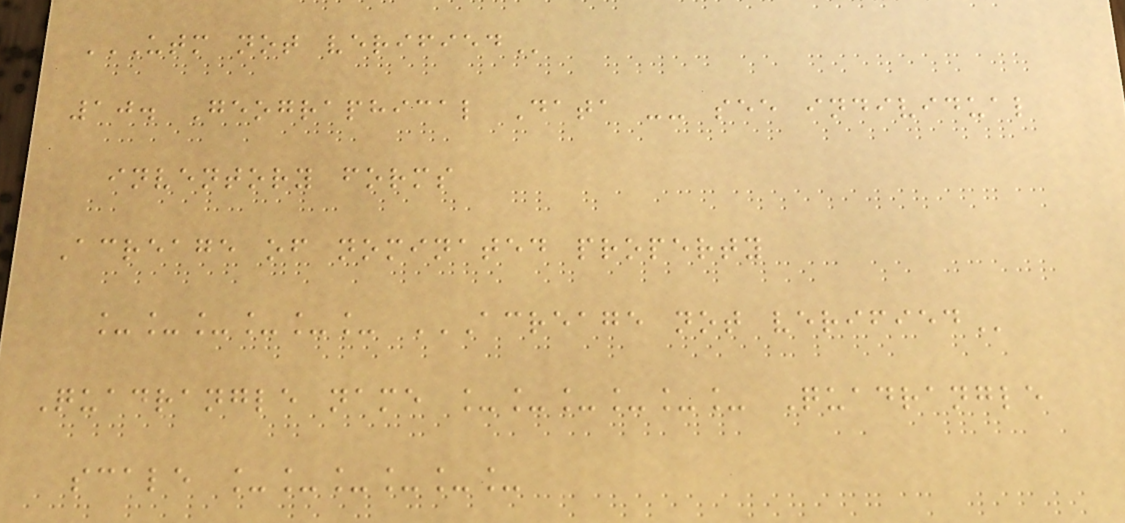UTM NOT VERIFIED
10. Geographical Data -- see individual
inventory forms
Acreage of nominated property
______ ACREAGE NOT VERIFIED
Quadrangle name ______ Quadrangle
scale ______
